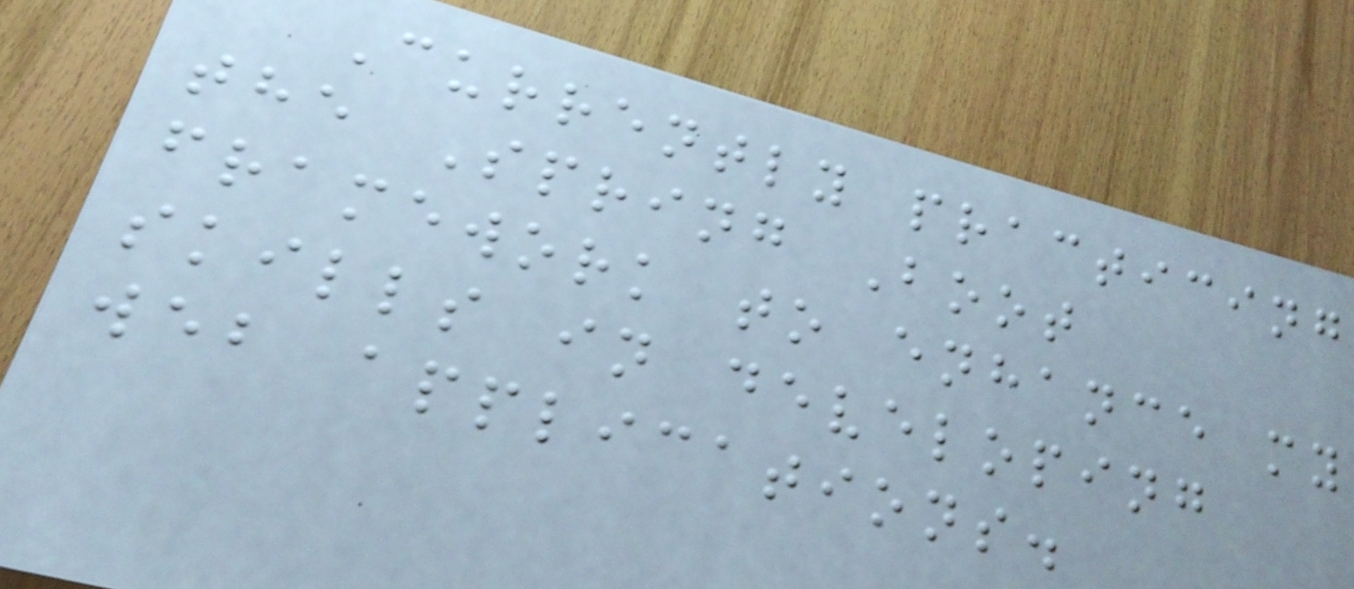Currently practicing
the Spring Boot
framework to enhance my
skills in developing
web applications.
